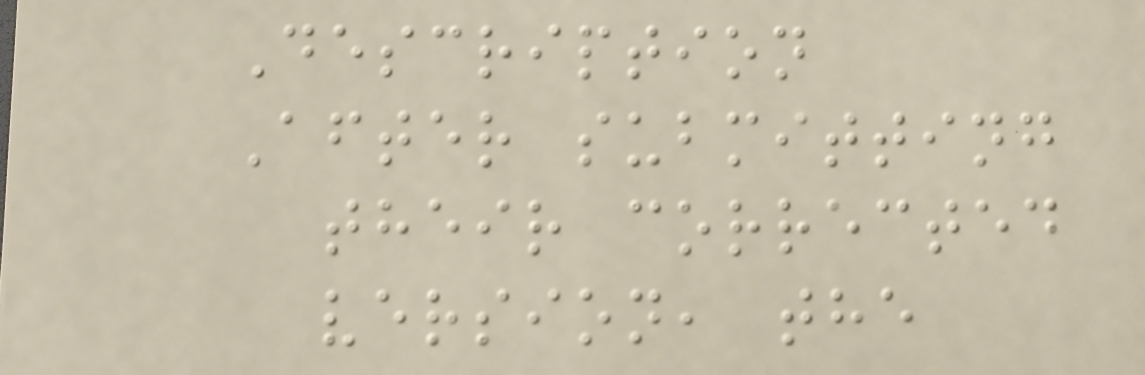Description
After submitting
their corrected
version, the
